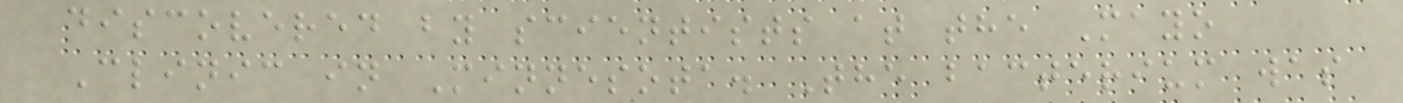discovered by scientists at the Mayo
Clinic in Minnesota. The bacterium was
